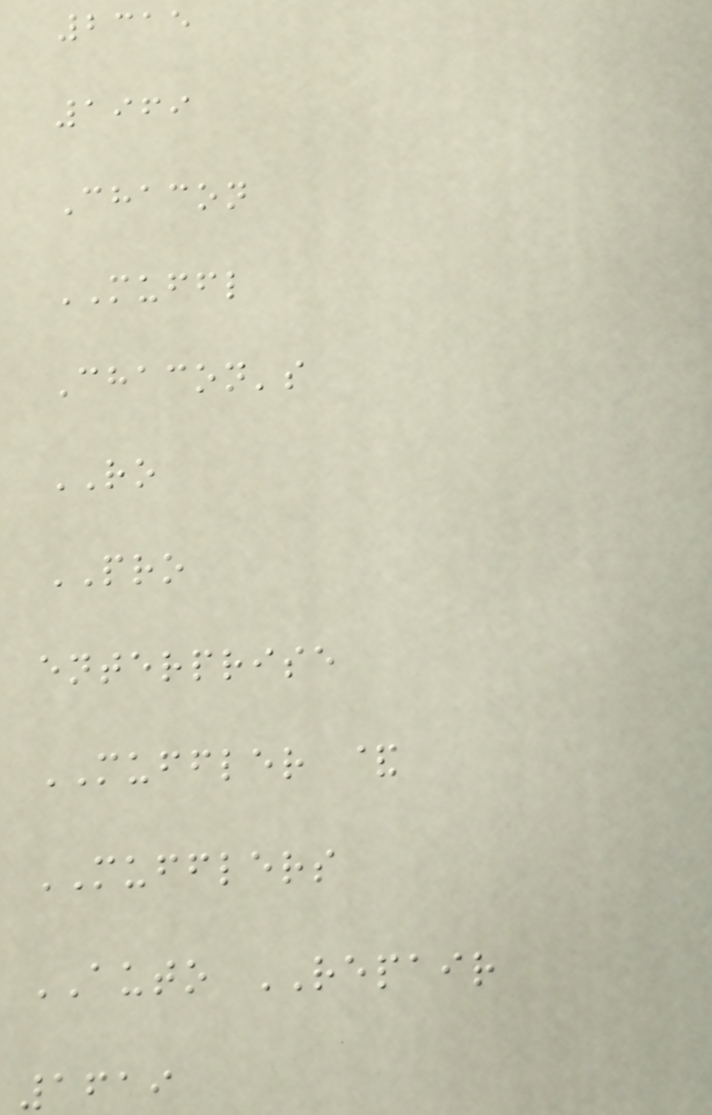2315
1969
Chacon
MUFFL
Chacon's
RO
PRO
enterprise
MUFFLER &
MUFFLERS
AUTO REPAIR
1619
